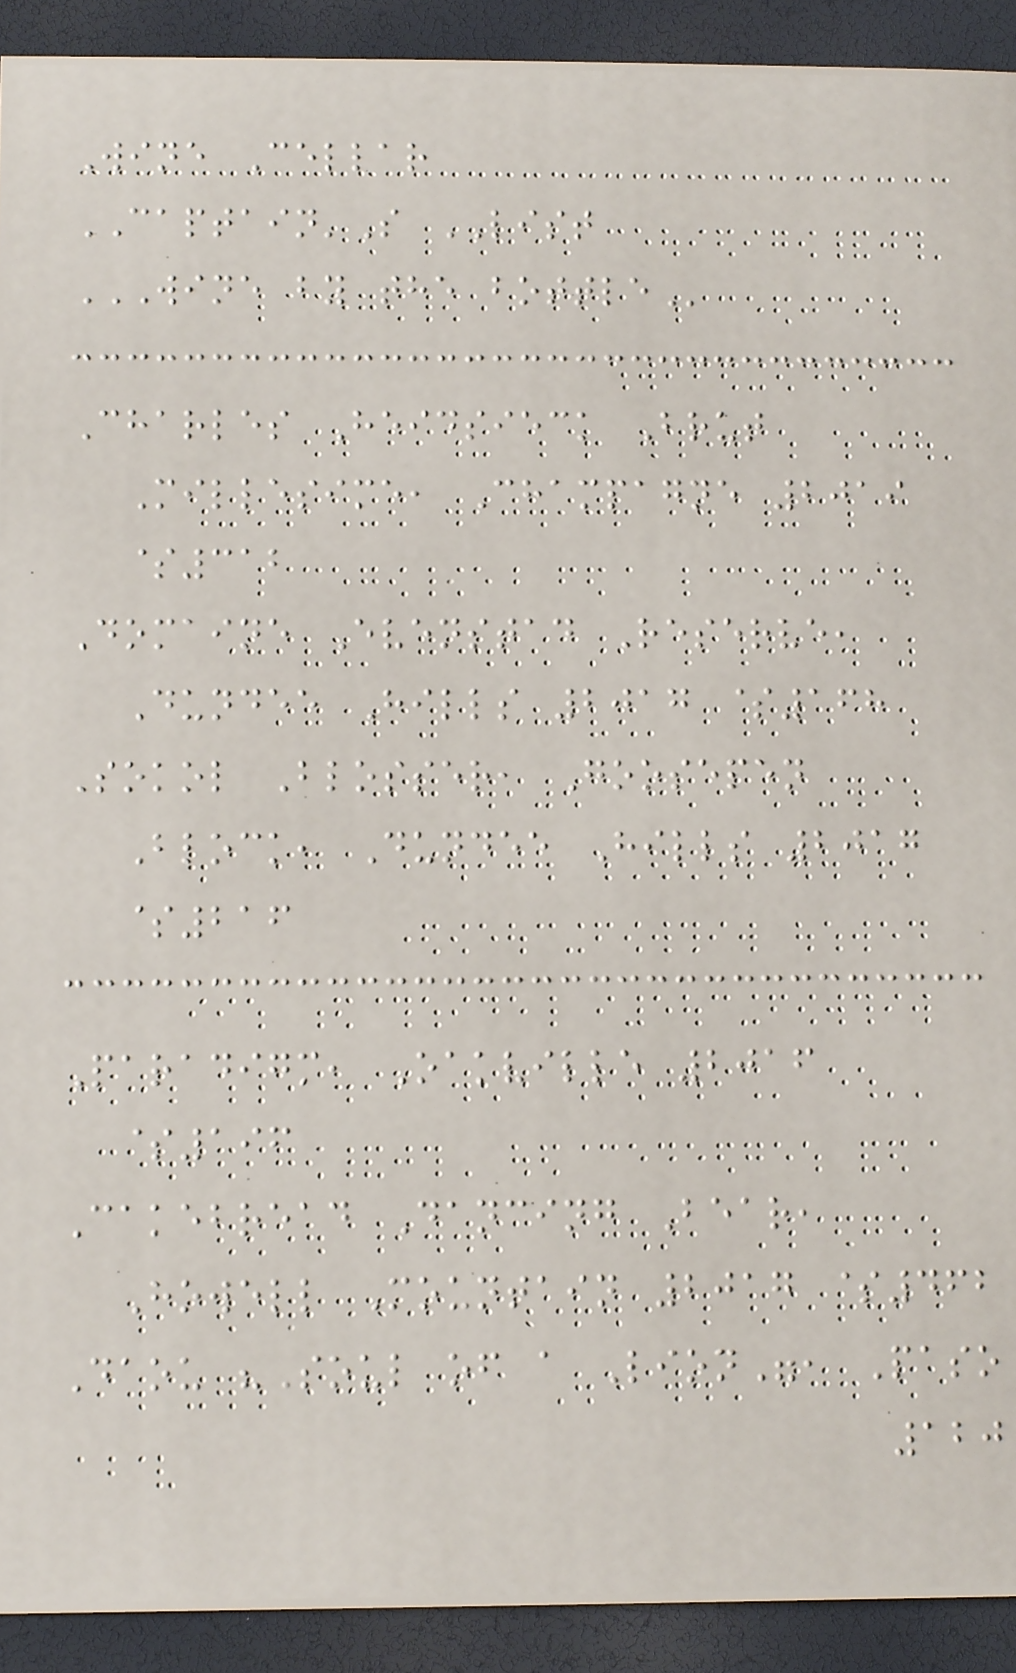Wine Cellar
CAPTAIN'S LIST
WINE BY THE BOTTLE
Charles Heidsieck Brut
Millesime, Champagne 2019
$312
Domaine Evenstad Reserve,
Dundee Hills 2017 $168
Sokol Blosser, Goosepen
Block, Dundee Hills 2017
$216
Paradigm, Oakville 2016
$196
Cakebread Dancing Bear,
Howell Mountain 2017 $462
Daou "Soul of a Lion", Paso
120
